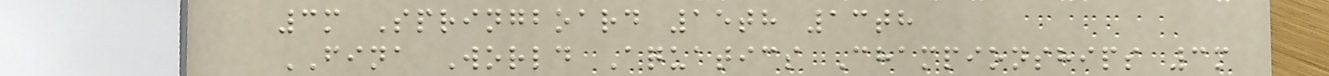3m Springboard 15th 13th
FINA World Aquatics Championships 3m
